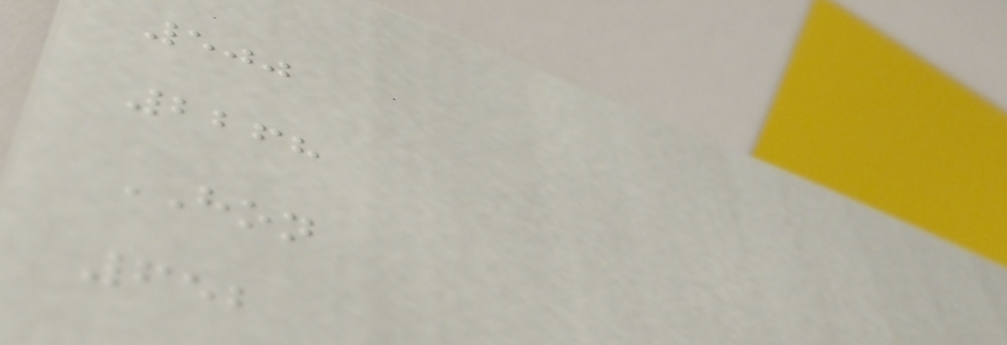500
2268
HON
652
